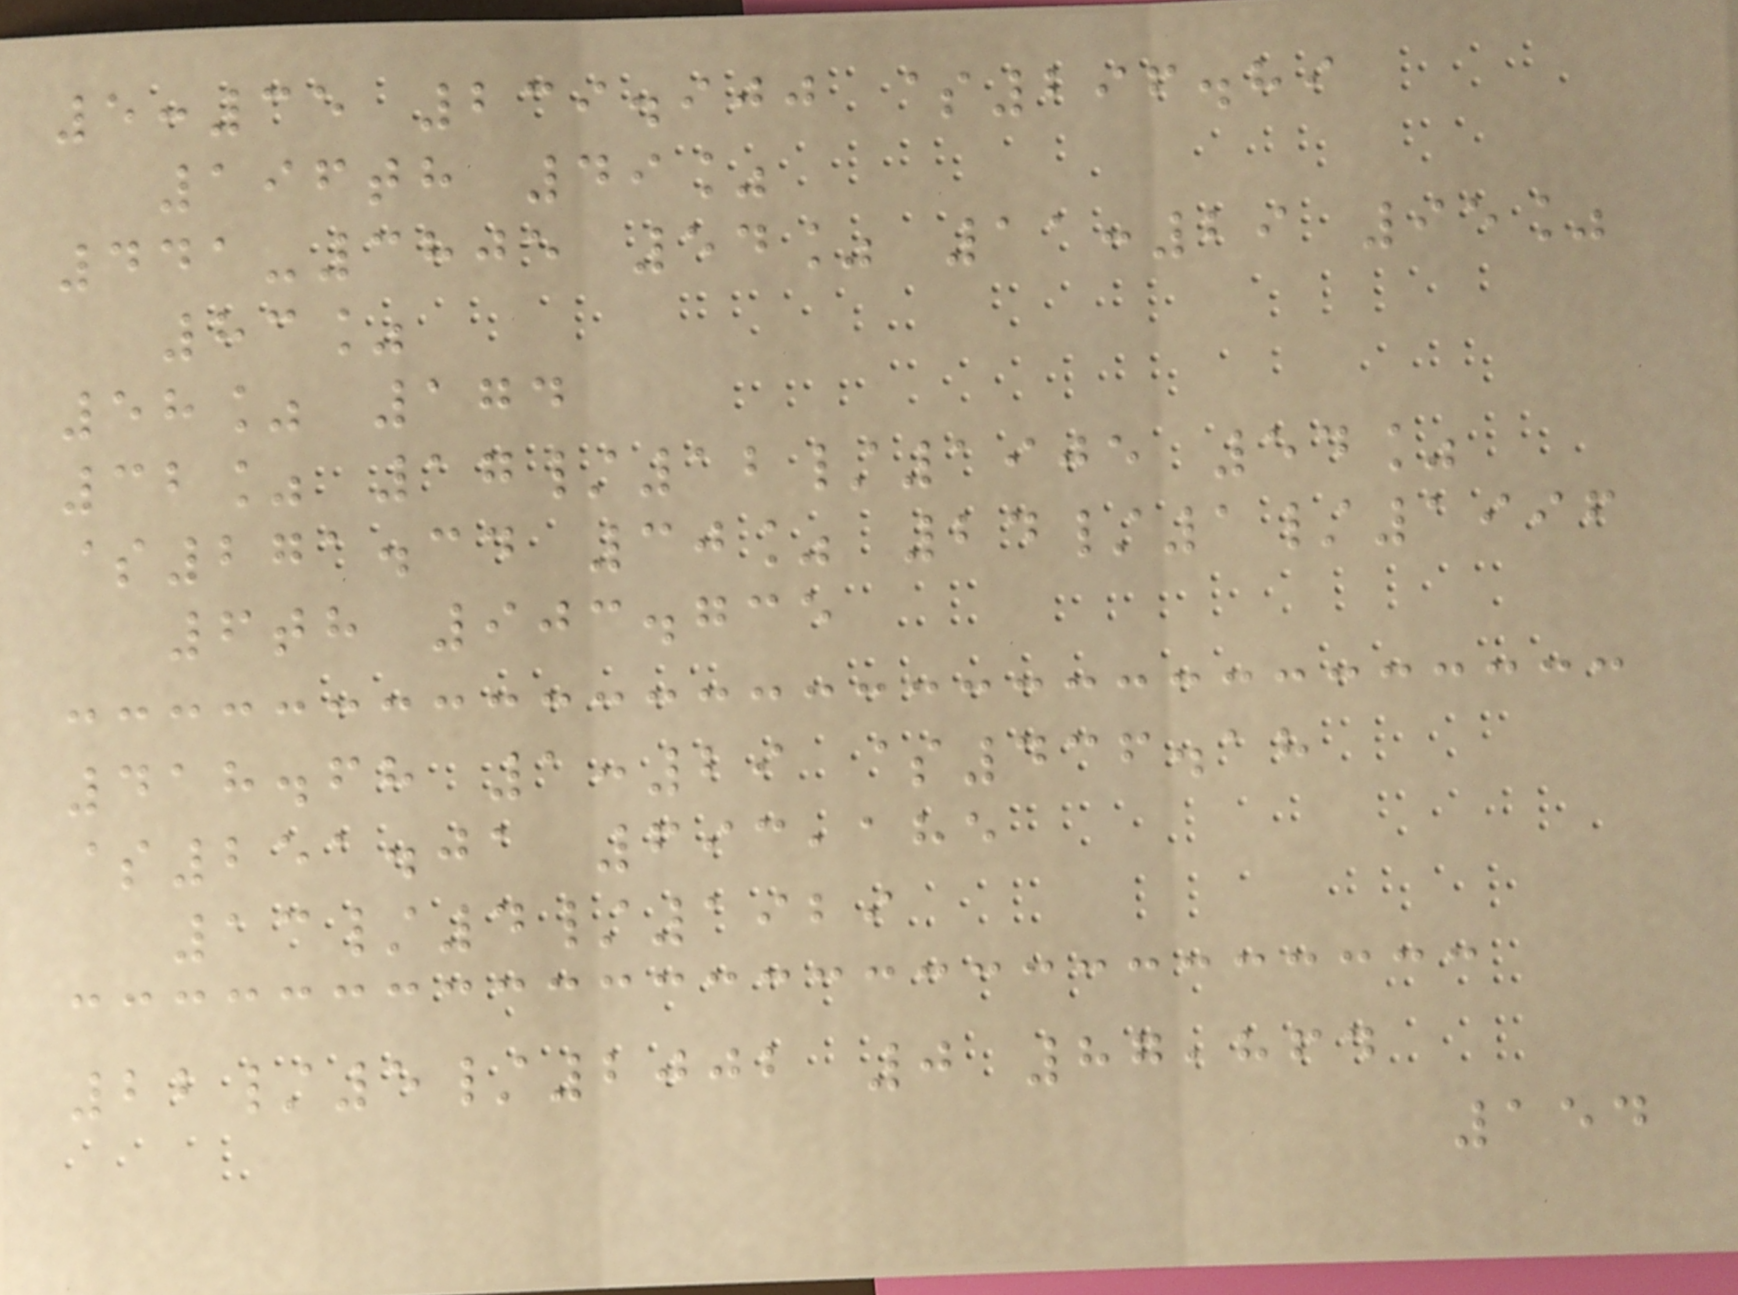5:35 239.900 $296.89
196th 49%
441-3805 54% 11:29 95%
83%
58% 174
32% 17/12/1905 54%
$271.34 30% 24/1/1996
6th 903.735
418.68 1:29 $436.18
$251.01 693,185
13/4/1929
22/5/2002 0 87,864
154
